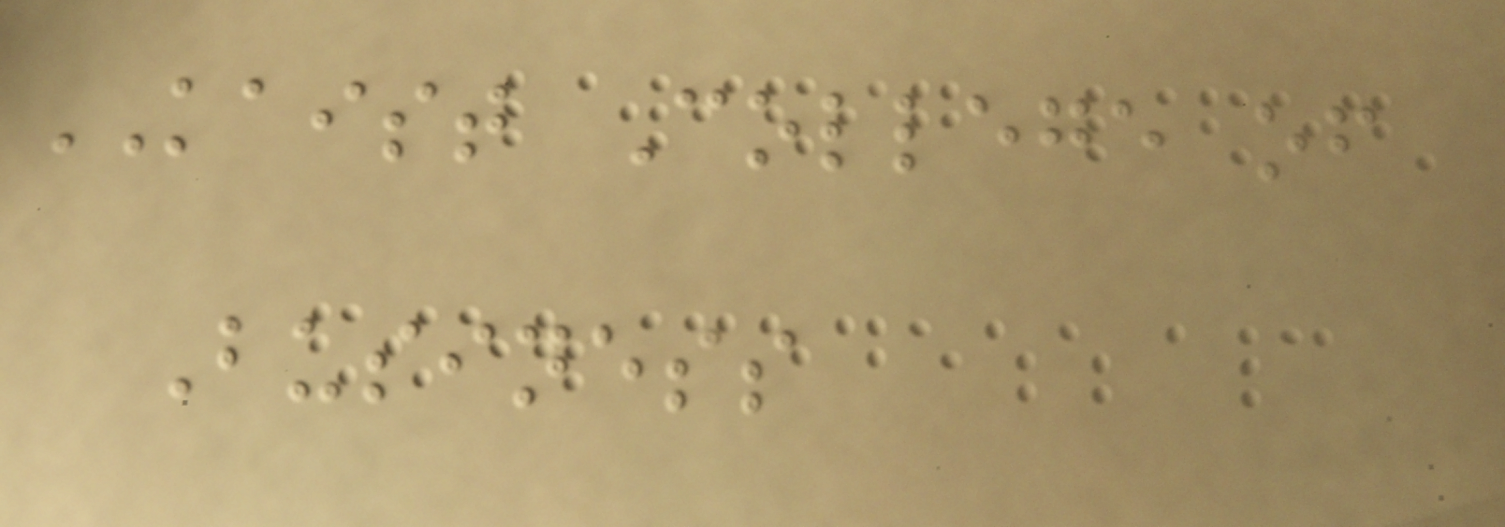KAIST College of
Business
